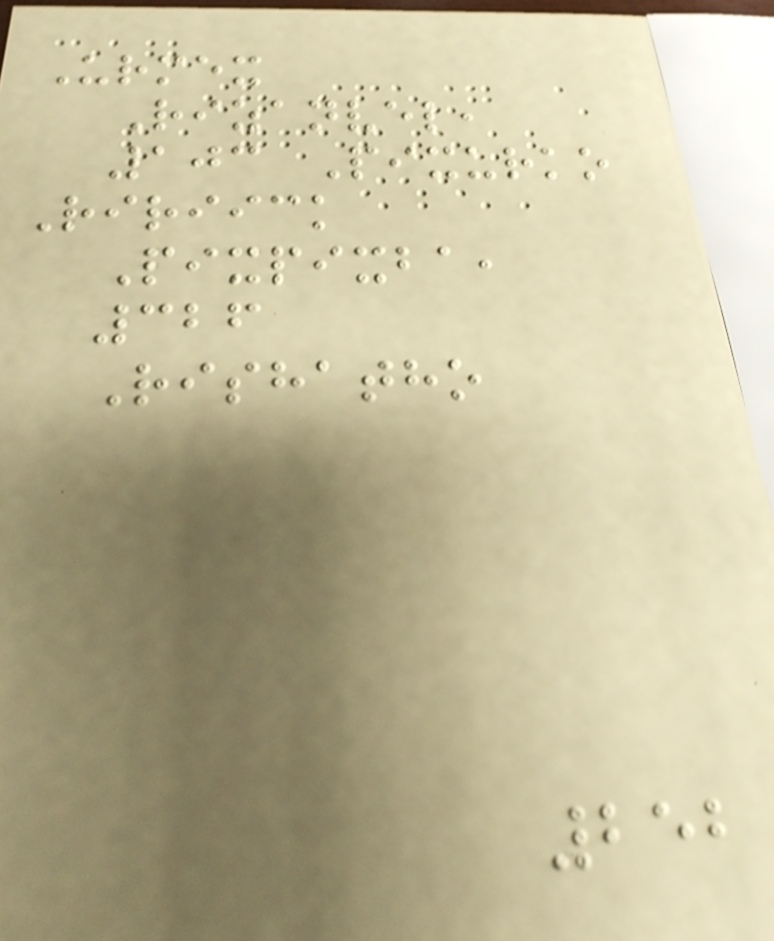Urmex
Rizanvel,
103 Pixurko
Ririick
Pixpixba,
326
Rishatho
252
